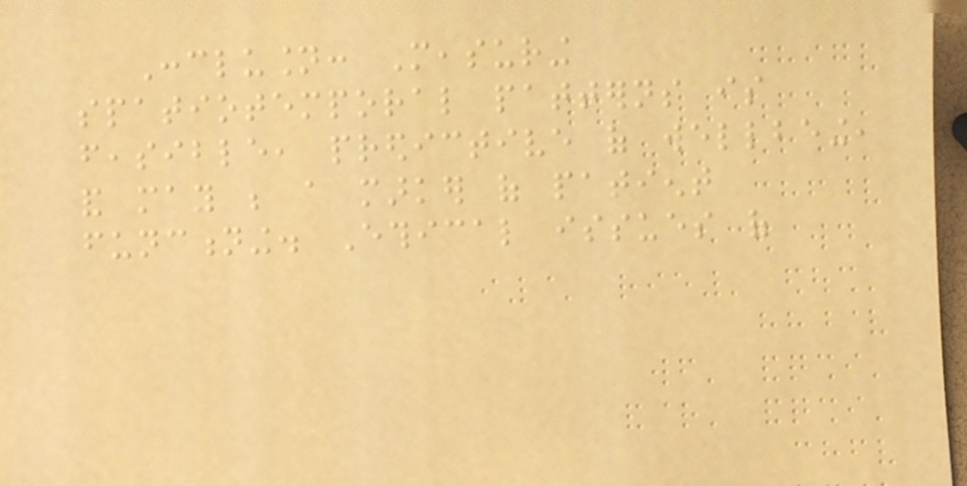Conclusion: Measuring
spatiotemporal patterns is
feasible, predictive of wellbeing,
and may be a marker of patient
functioning. Ethical issues of
